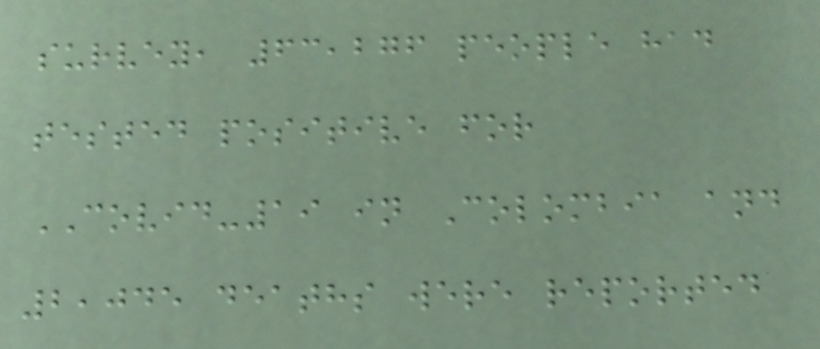survey, 63,276 people had
tested positive for
COVID-19 in Colombia and
2,045 deaths were reported
